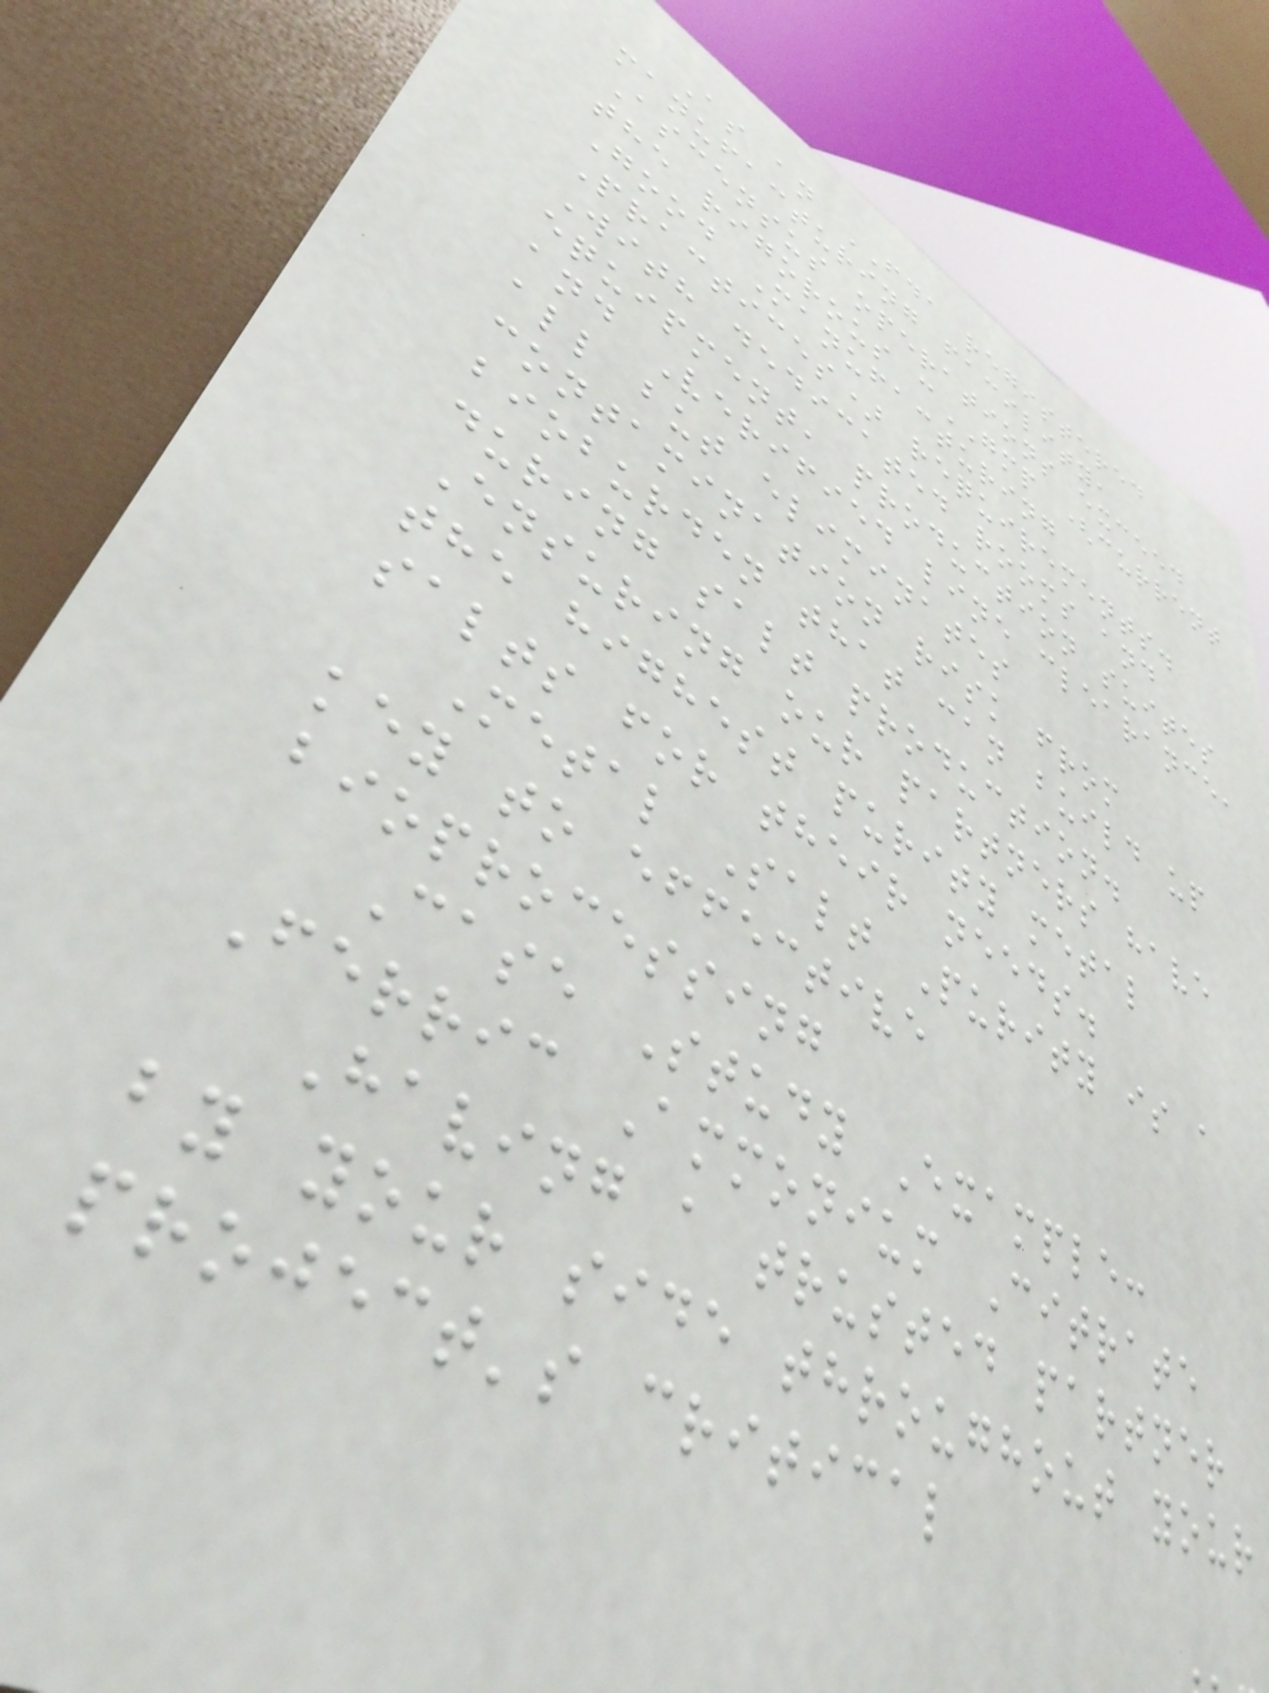As an FDA registered
manufacturing facility,
Ascensus operations exceed
the rigorous cGMP (current
Good Manufacturing
Practices) requirements.
With dedicated rooms and
equipment, production suites
and Verified line clearance,
all but eliminates
contamination risk from
bioburden that can build up
during salt production.
Ensuring our partners have
the highest purity metal
salts for their needs.
Metal Salt Purity is a
key to effective
bioprocessing
Case Study Example:
Ferric Ammonium Citrate
Having a trusted partner
by your side throughout your
project's critical
